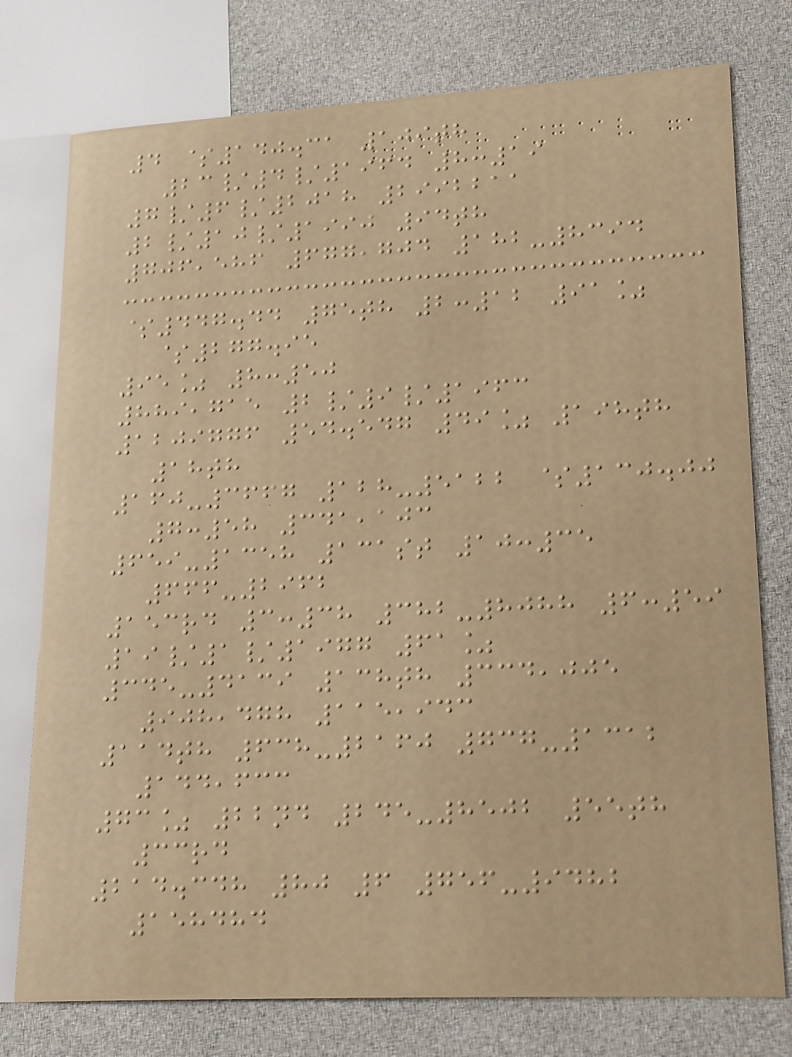4 $140.31 109th
23/4/1964 8:19
7/6/2018 2992211
2/10/1990 94th
706,586 677,704 182-8394
$447.44 75th 2:12 91%
$277.95
95% 8:50
889,715 2/9/1963
1209776 54.547 49% 198th
18th
160-3667 128-5122 $130.00
7:58 341,103
659-1358 131st 10:35
666-2962
153rd 3:38 382-8088 6:59
19/1/1977 61%
345-4139 138th 334,005
908,478 115,943
114th 638-2160 737-1312
144,633
73% 22nd 245-8502 55th
33rd
214.348 80 6 756-9482
158484
